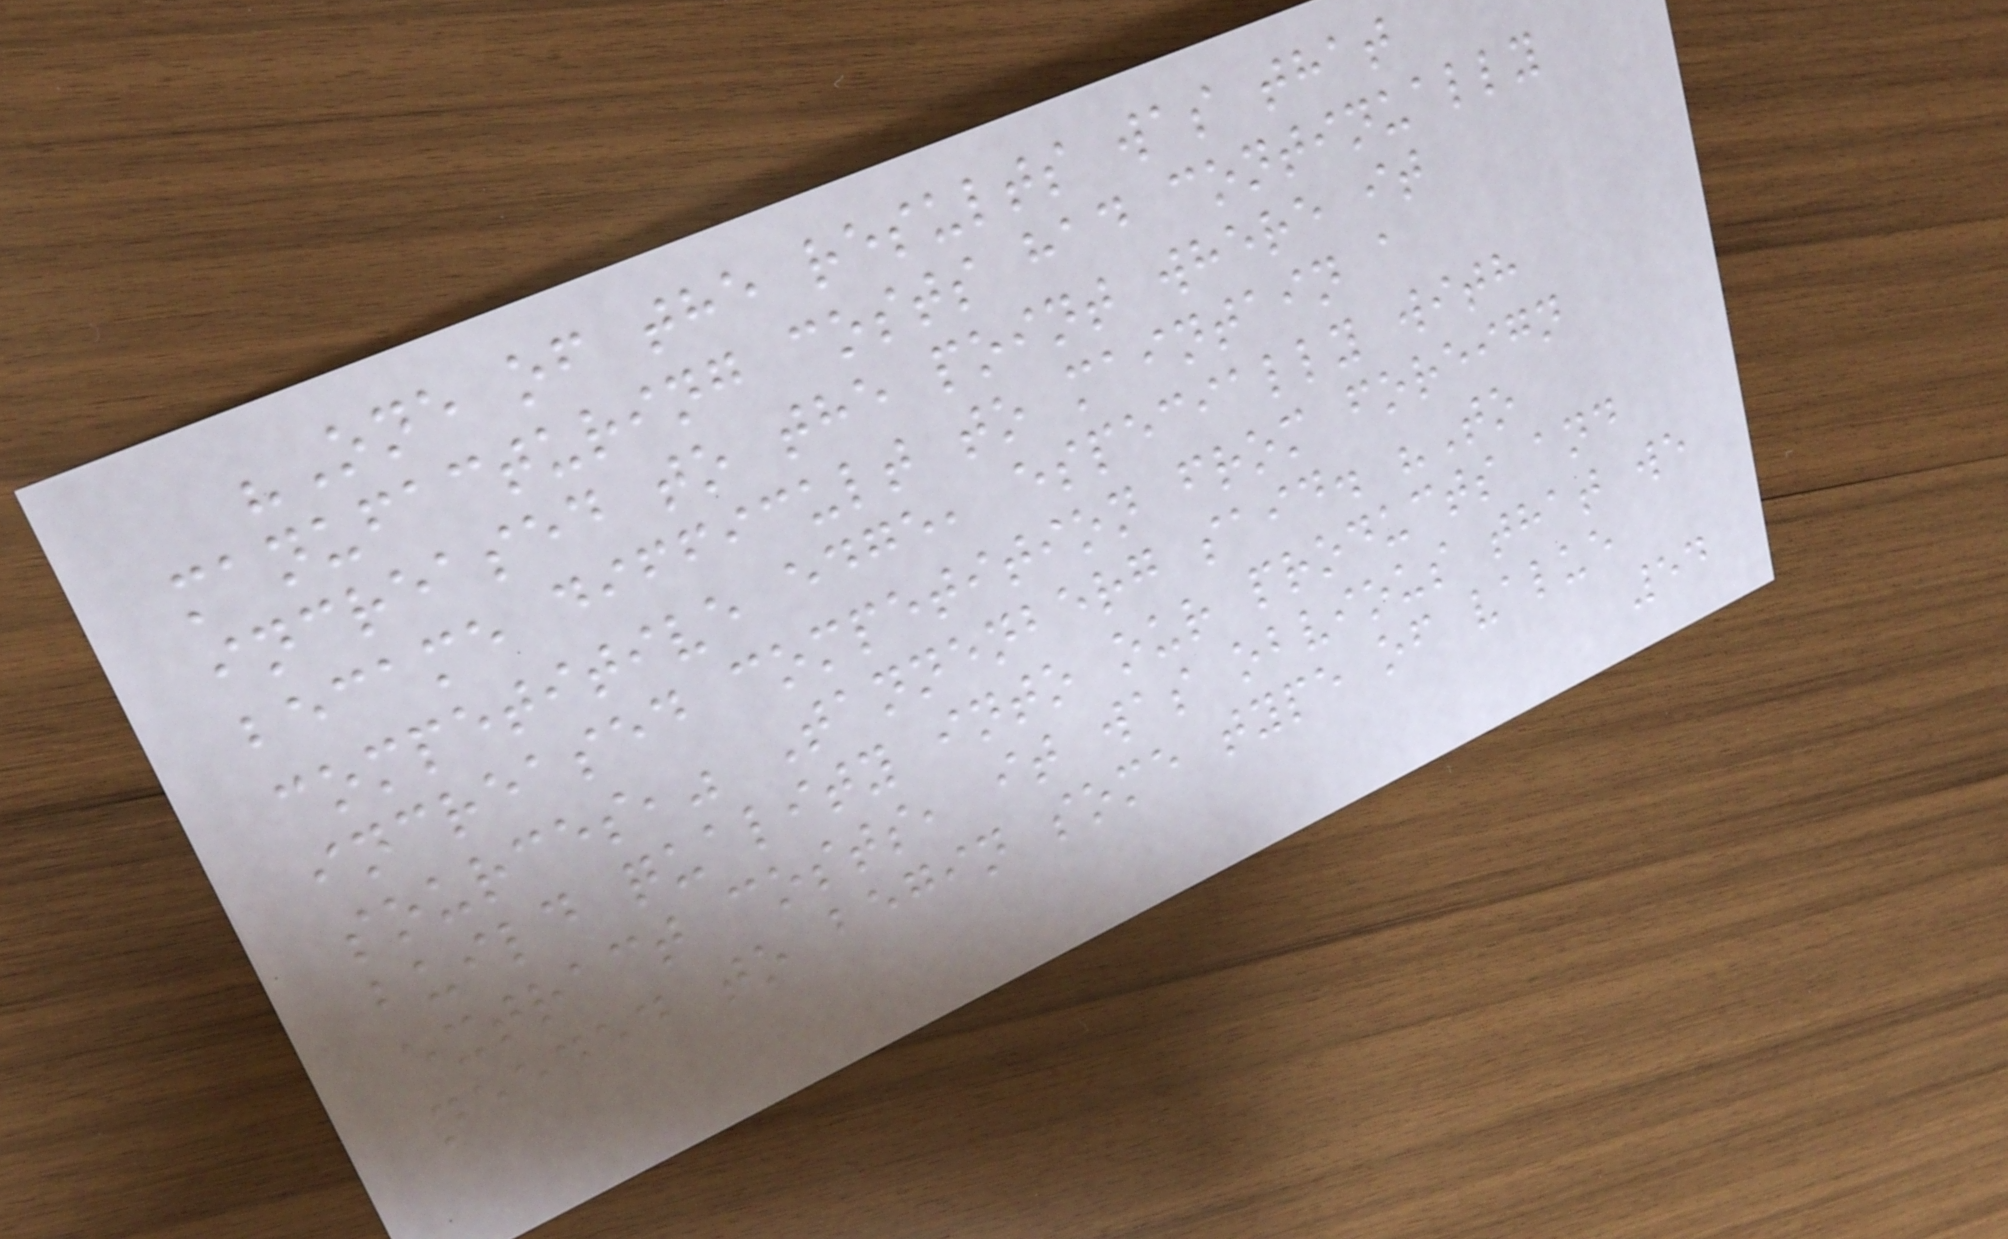"One of the results was that
manufacturing costs had continually
increased to the point where it
became difficult to maintain a
competitive edge, especially with
increased competition from foreign
sources," Tannenberg said. "To
build quality into our products and
extract costs, it was obvious that we
needed to begin some type of value
54
